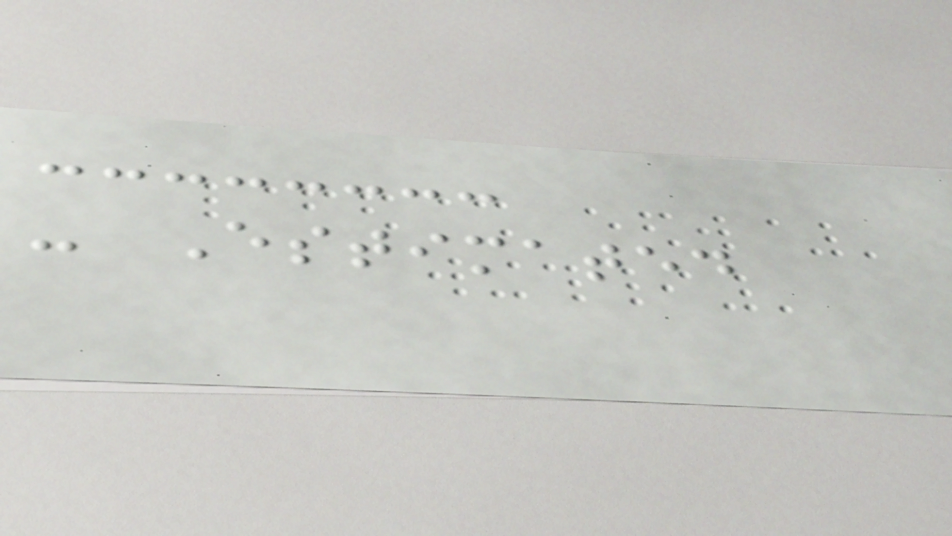- Estimated
